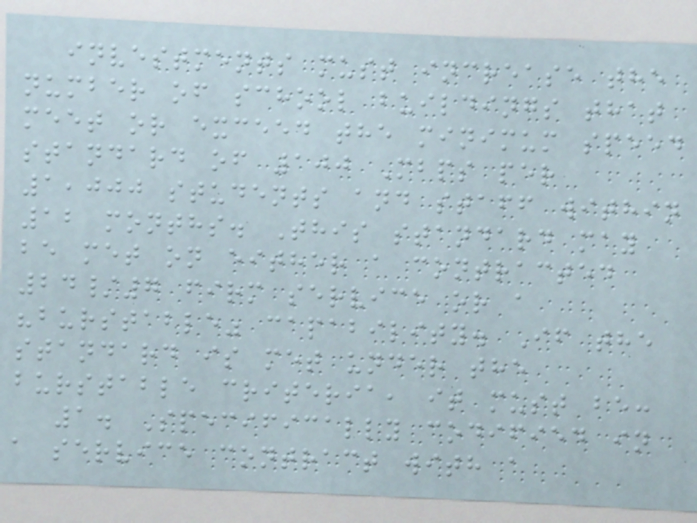investments must increase the
number of school buildings that
meet or exceed the minimum speed
standard of 100 Mbps per
1,000 students and staff within
12 months. This standard may
be met on either a contracted
24/7 firm service or a
"burstable" capability. If the
standard is met under the
burstable criteria, it must be:
1. Specifically codified in
a service contract with a
